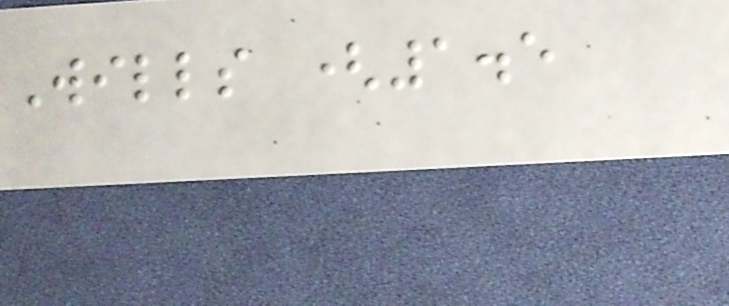Wills (1.5
